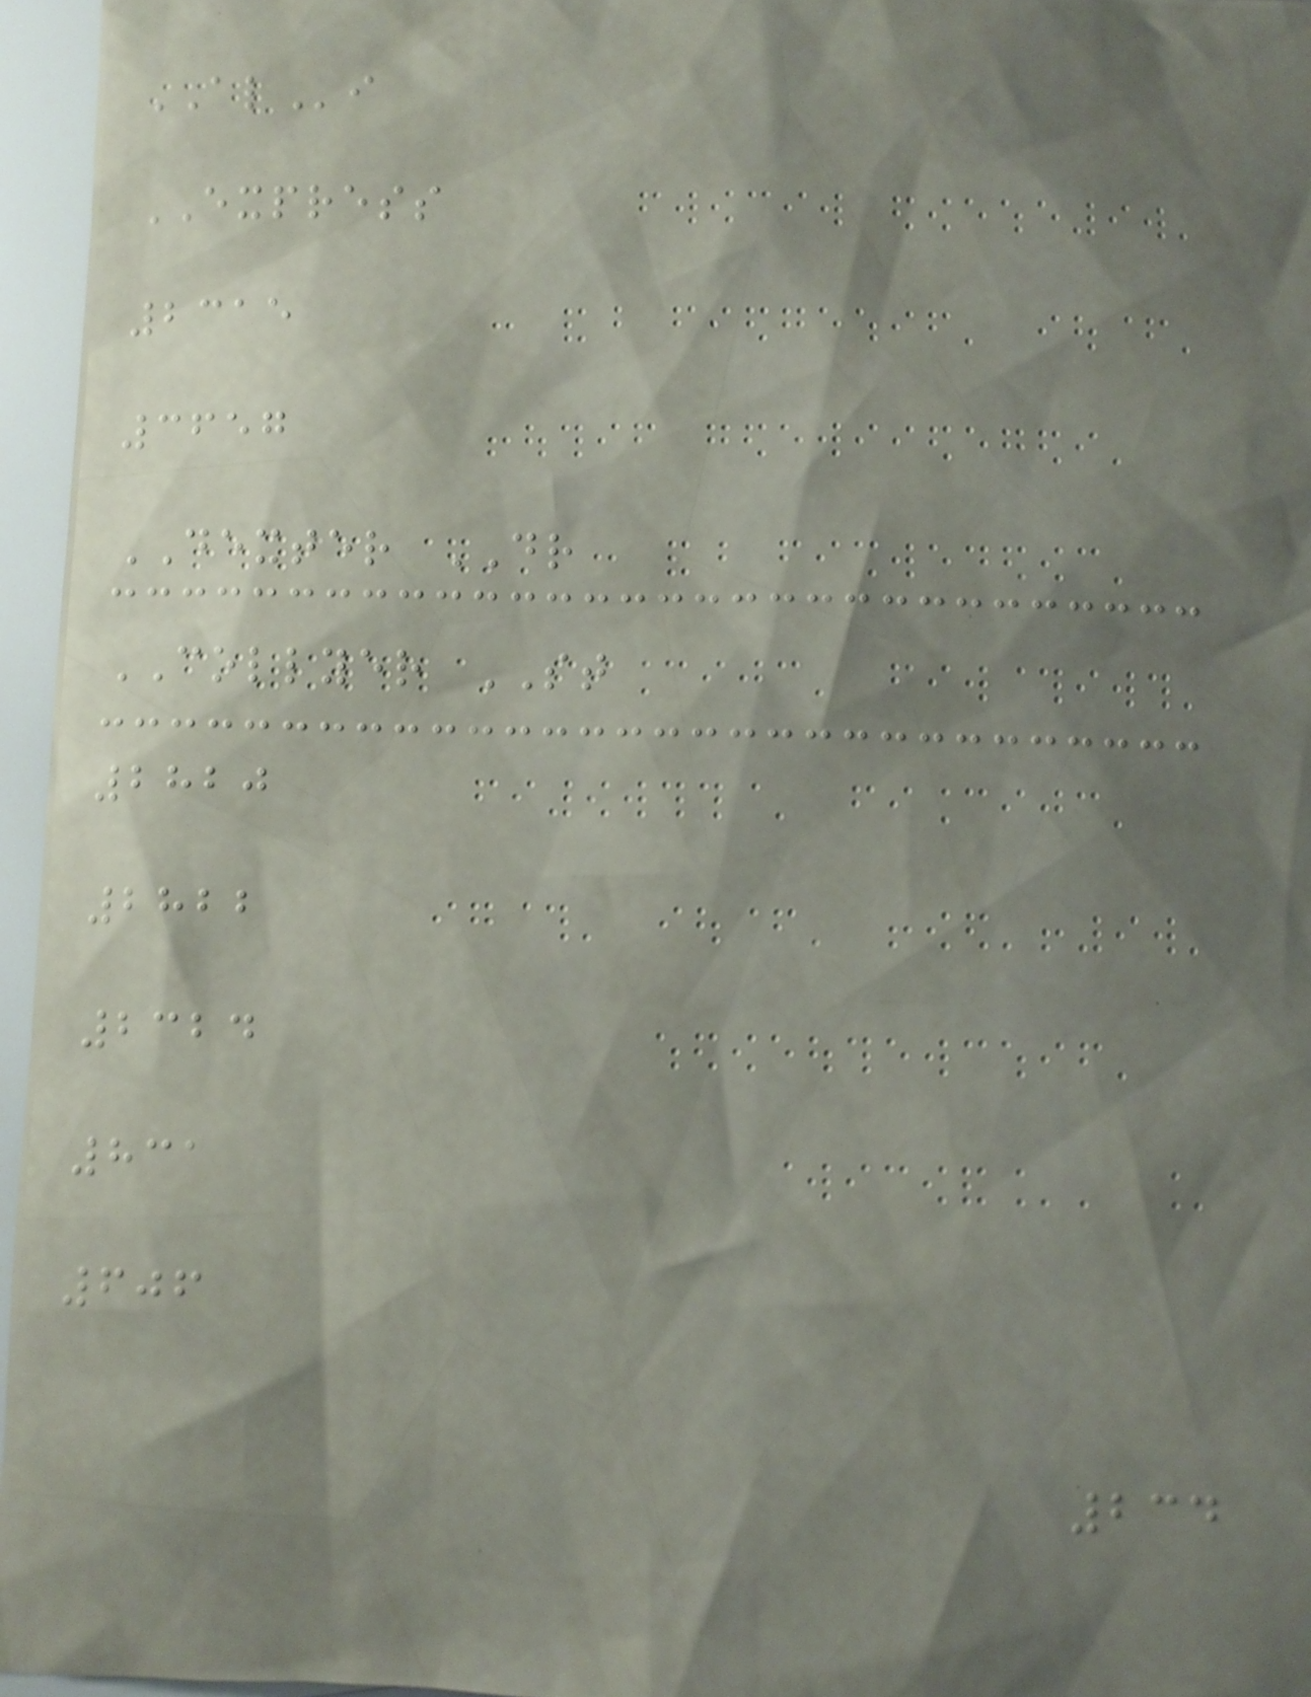ALi
EXPRESS
2315
3657
DEXTER DR
COLLYER ST
2820
2822
2324
831
606
234
